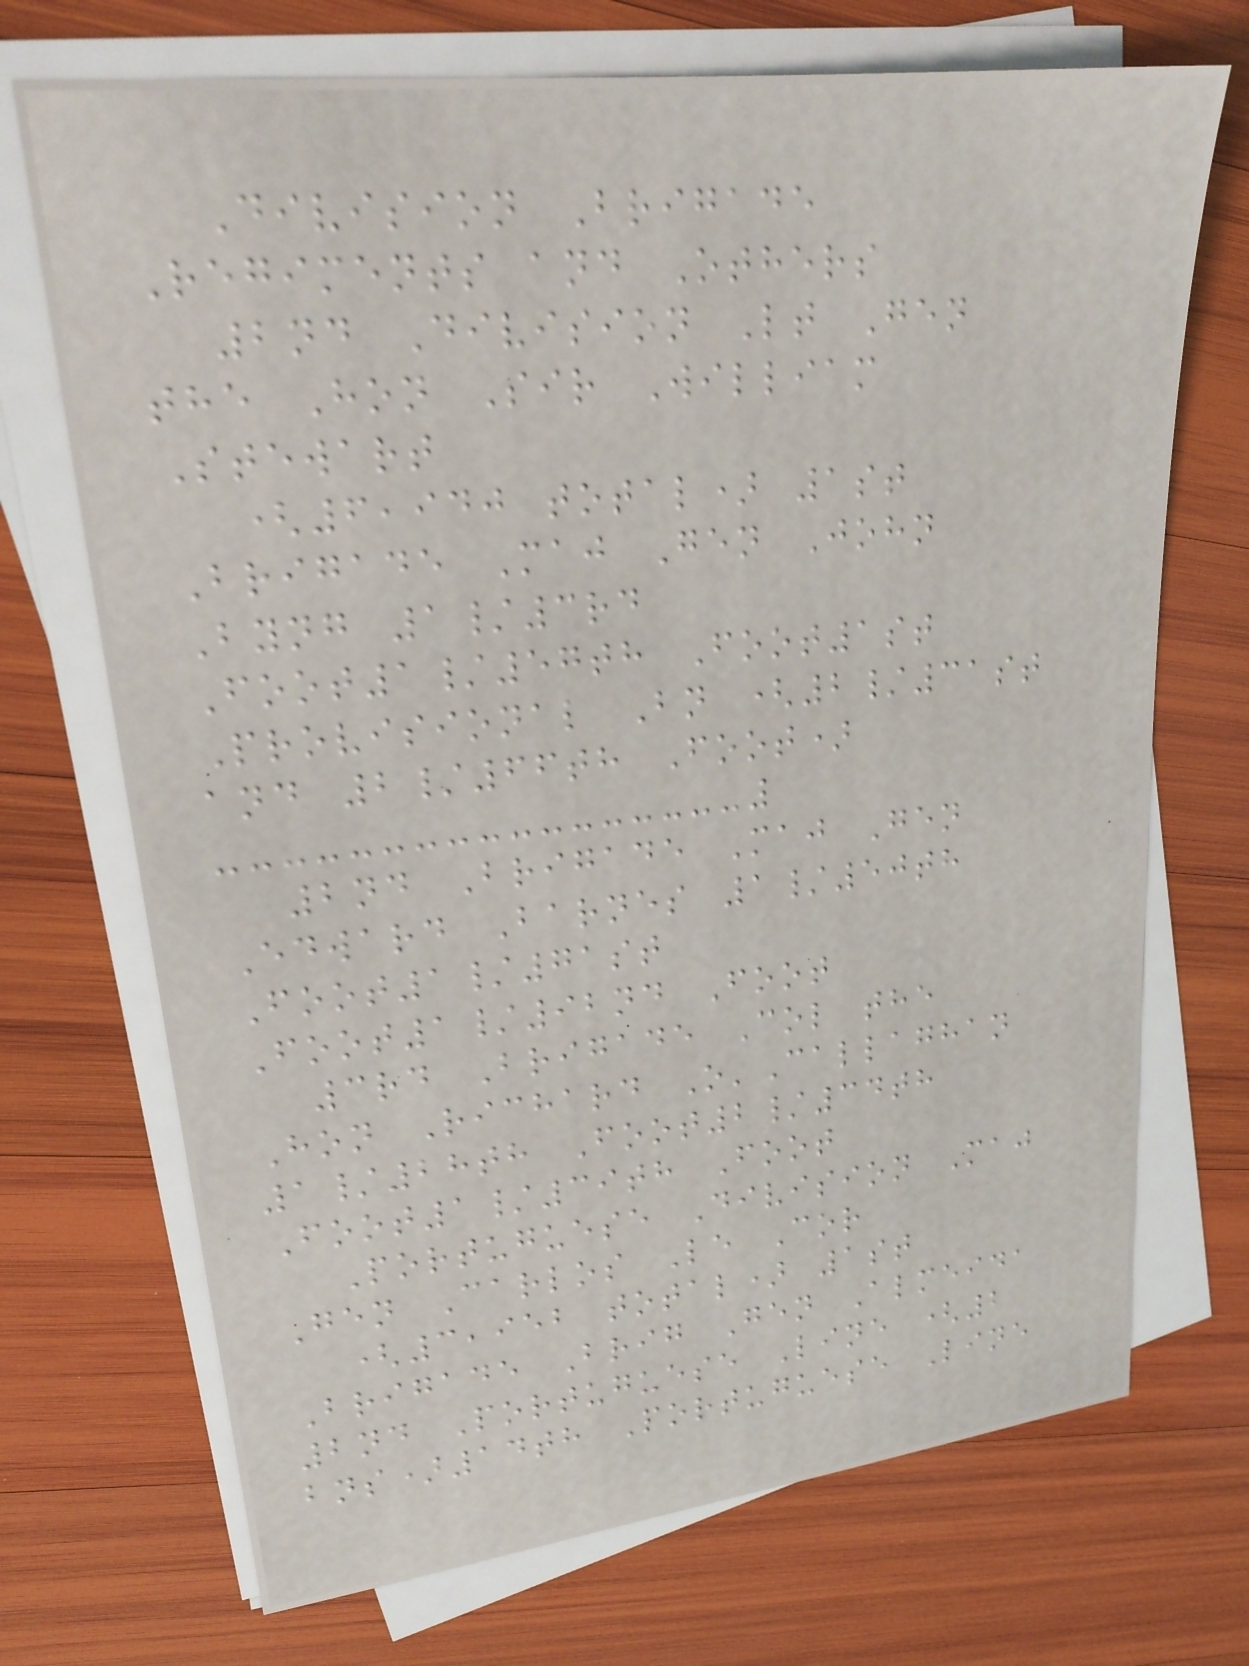Division Brigade
Regiments and Others
2nd Division Lt Gen
the Hon Sir William
Stewart
(6,940 total) 1st
Brigade Maj Gen John
Byng 1/3rd
Foot1/57th Foot1st
Provisional Bn (2/31st
and 2/66th Foot)
2nd Brigade Maj Gen
Edward Barnes 1/50th
Foot1/71st
Foot1/92nd Foot
3rd Brigade Col the
Hon Richard O'Callaghan
1/28th Foot2/34th
Foot1/39th Foot
Portuguese Division Maj
Gen Carlos Le Cor
(3,952 total) 1st
Brigade Brig Gen Almeida
2nd Portuguese Line (2
bns)14th Portuguese Line
